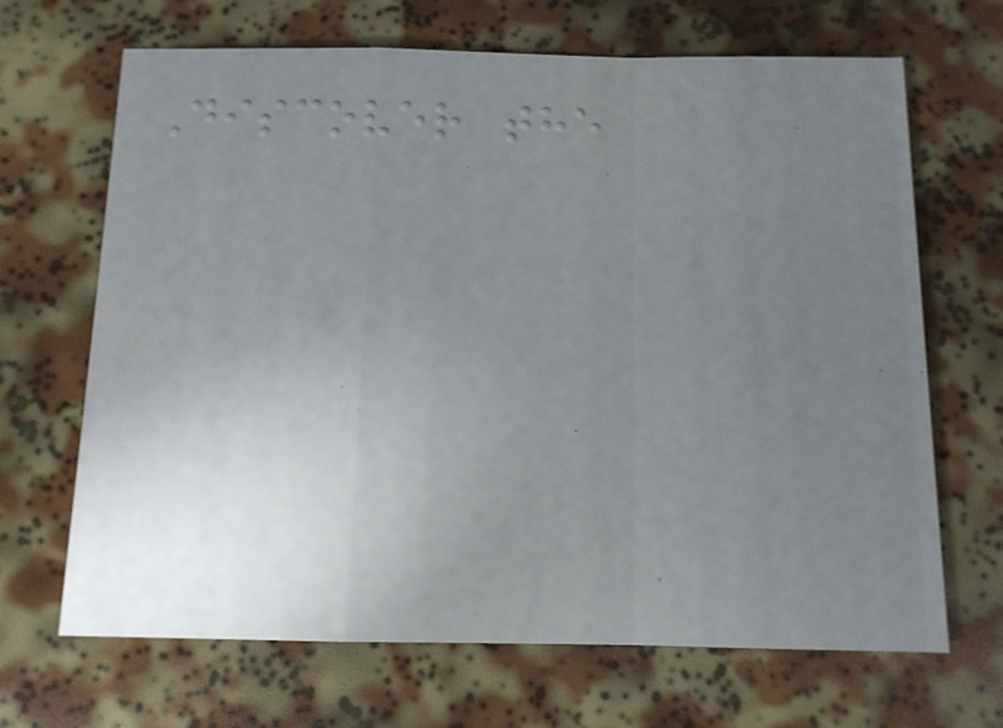Discover the
